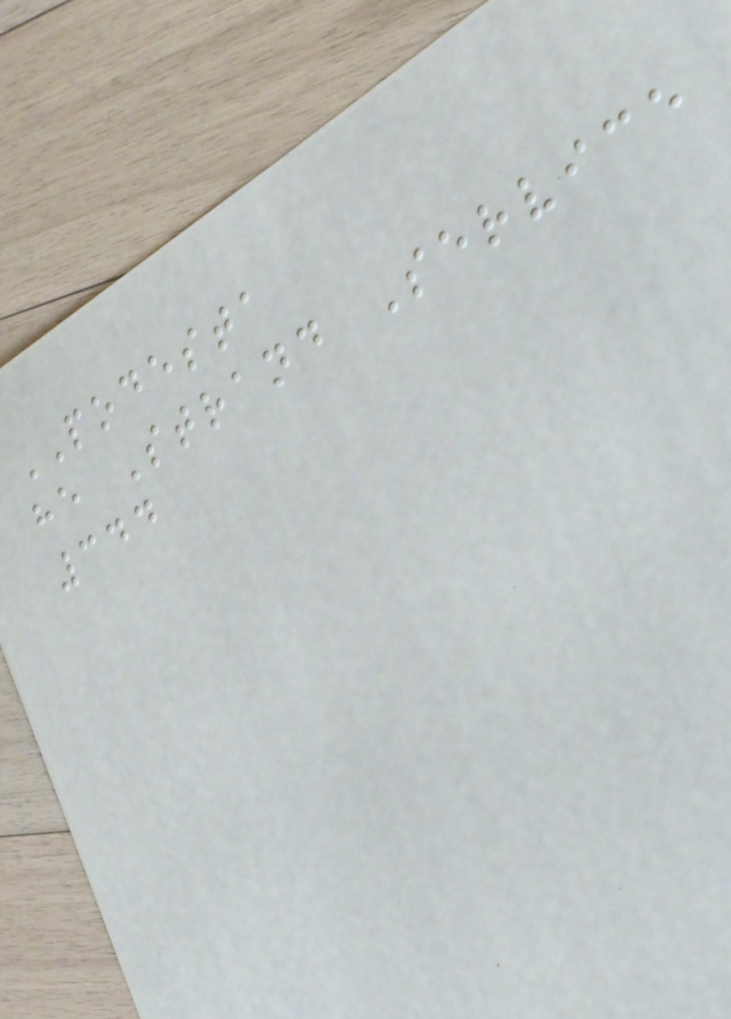PODESTA
he Strand Service
344
